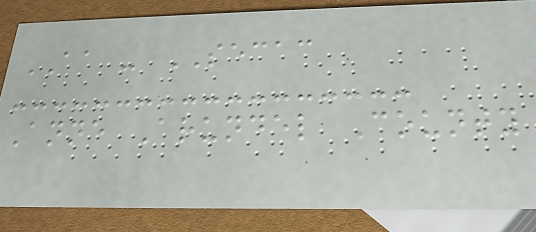AA - SECAC
Anne Arundel County
